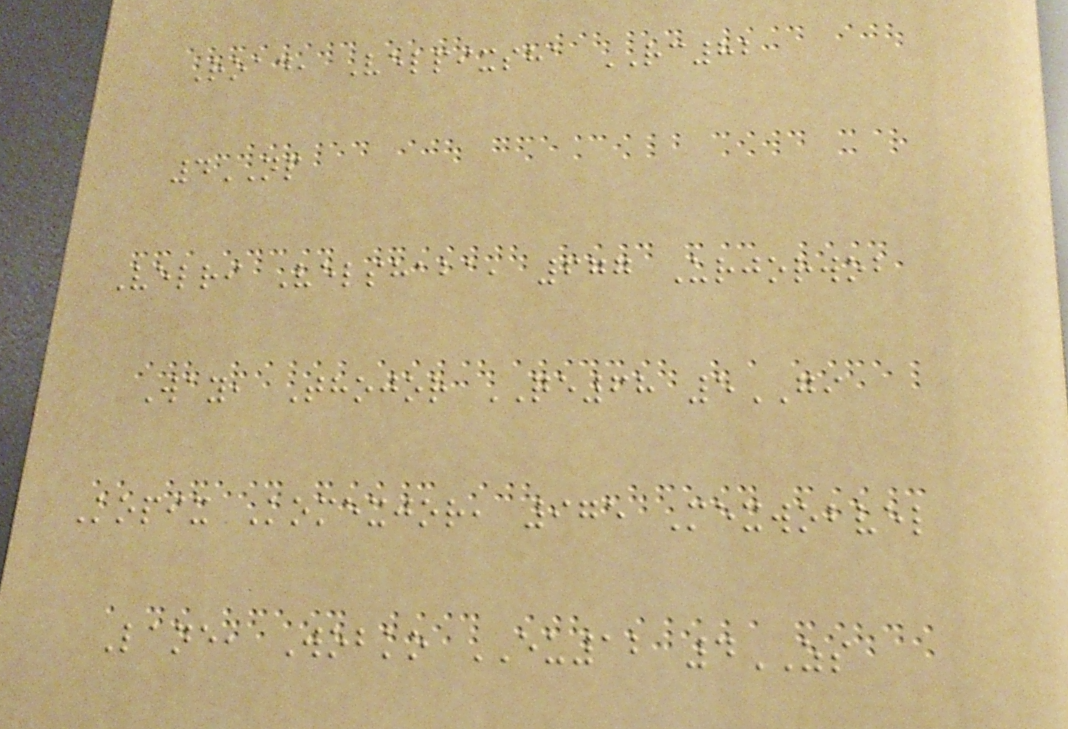Road, Velpixsha RC82
4NP
Velri Velshaba, 677 Urjorwob
Way, Thojor QE68 5GI
Kopix Komexjor, 975 Mexwobvel
Lane, Wobko EU12 4ZS
